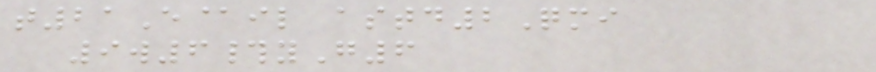t21E@il astd2Qmi
9w6#yG6
